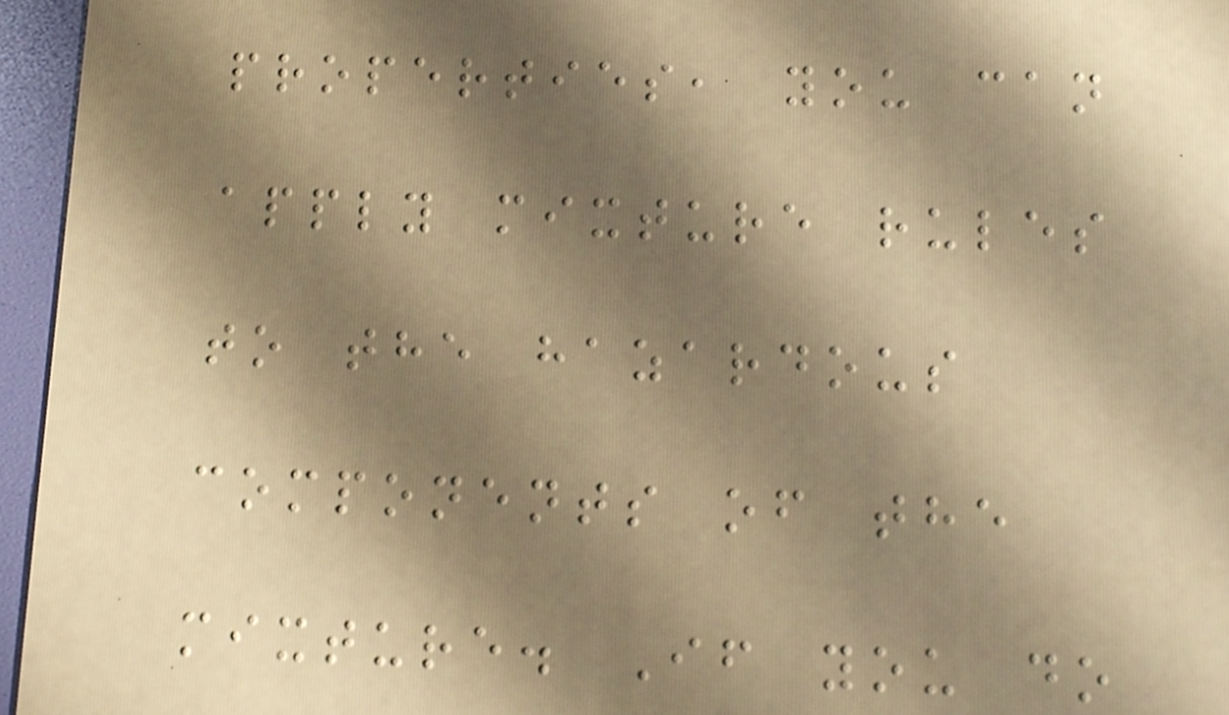properties, you can
apply mixture rules
to the hazardous
components of the
mixture. If you do
